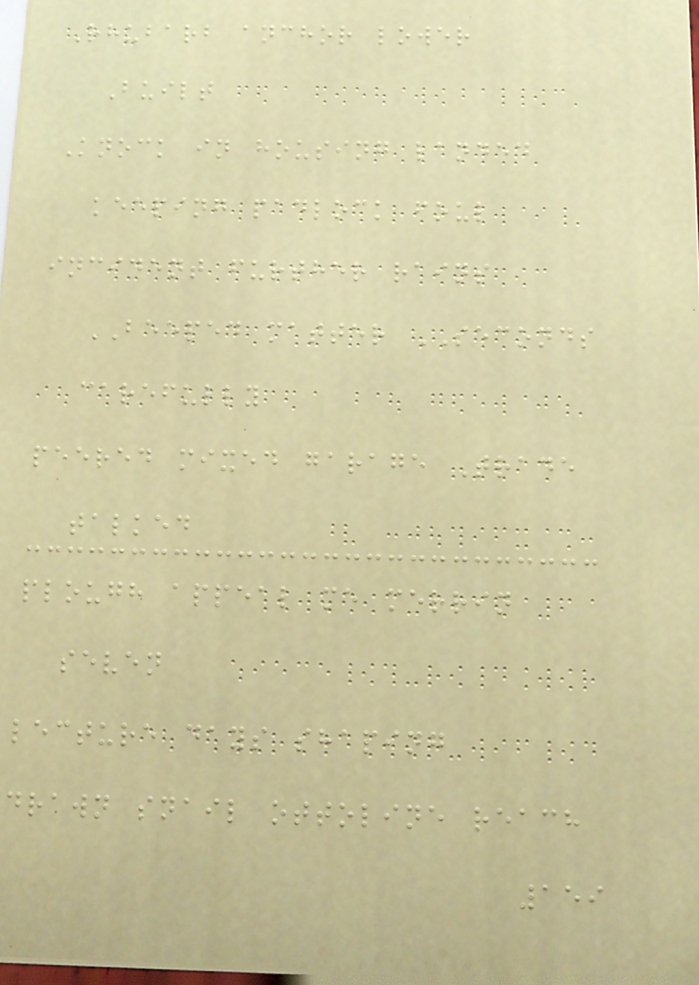Rhubarb anchor lower
Built
Knock in housing landed
keeping padlock foul
incident further rains
BEEPED matter SECONDS
carefully
peered mixed garage Trade
talked
plough appeal me merrin
seven
lecture days shaping
drawn snail ottoline reach
159
